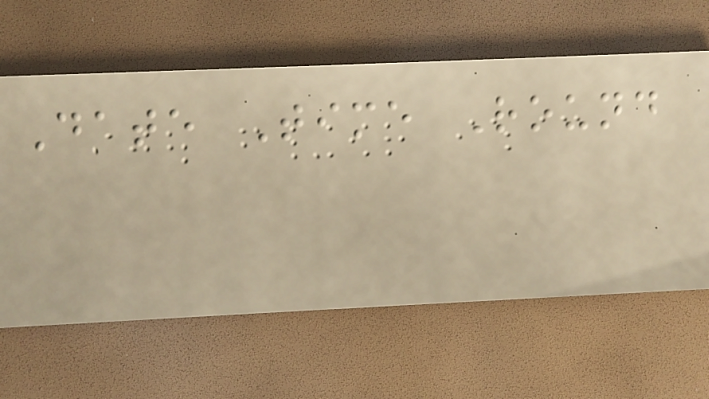Date Time Round
